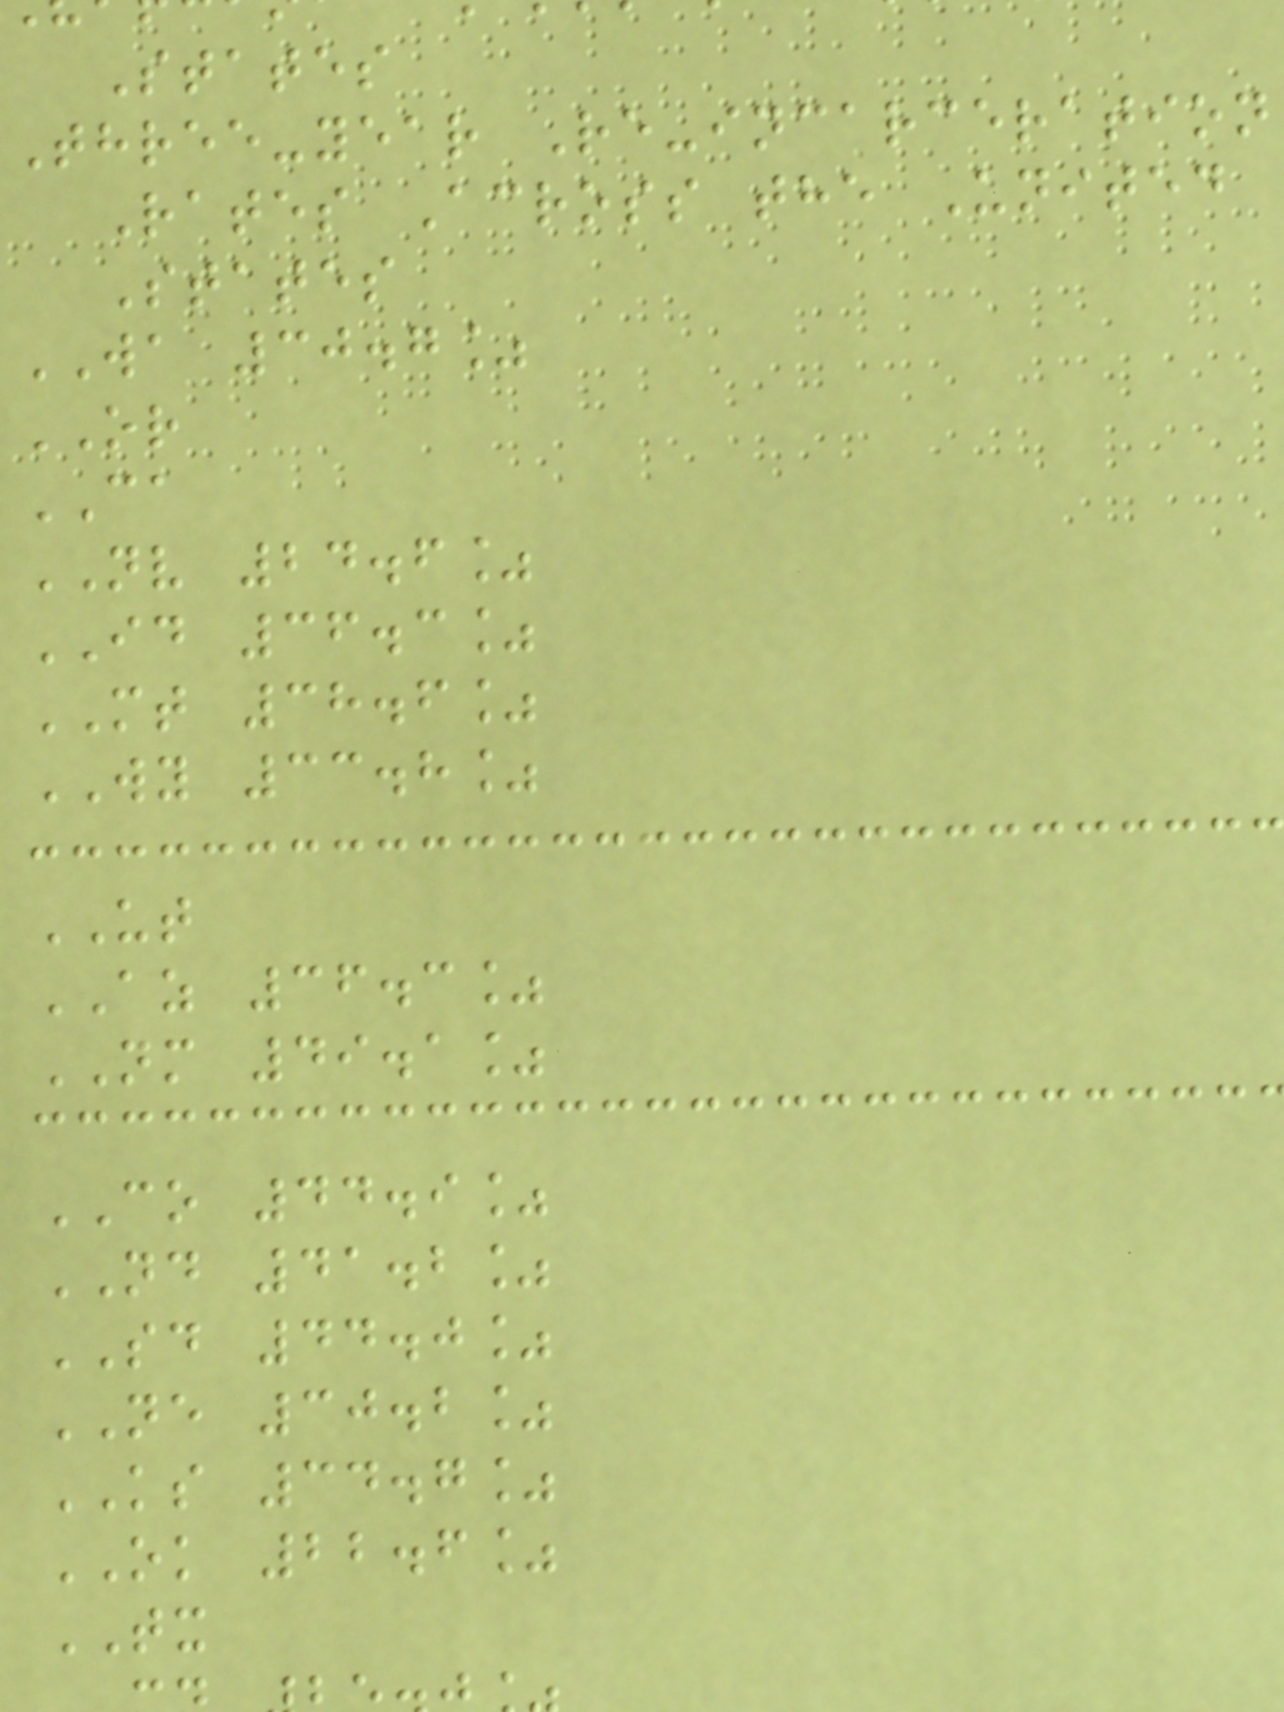States
Three-year Re-incarceration
Rates Across the United
States
WA 30.7%
OR
CA
NV 24.6%
ID 36.3%
MT 38.6%
WY 33.8%
UT
AZ 36.3%
NM 49.1%
CO 44.9%
ND 41.2%
SD 44.0%
NE 30.2%
KS 34.7%
OK 22.6%
TX
